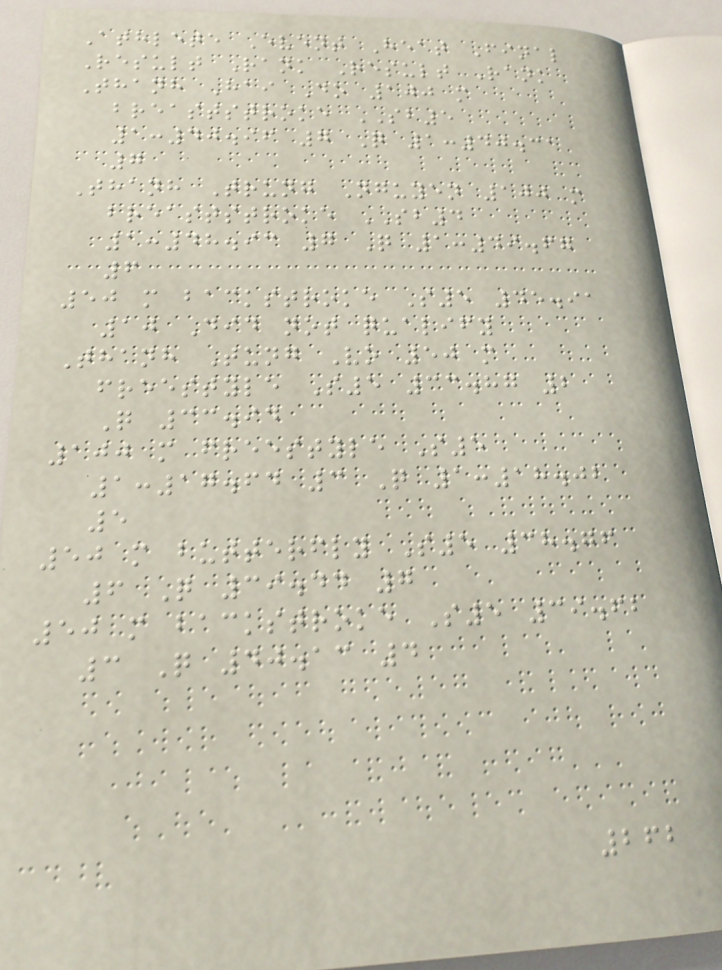Athlete Event Heat Final
Result Rank Result Rank
Thanh Hai Do 100 m
breaststroke SB5
1:40.96 7 Q 1:40.31
7
Thanh Trung Nguyen 100 m
breaststroke SB4
1:48.93 7 Q 1:49.67
6
50 m backstroke S5 45.91
10 Did not qualify
Thanh Tung Vo 50 m
freestyle S5 33.87 2
Q 33.94
100 m freestyle S5
1:17.64 3 Q 1:18.02
5
50 m butterfly S5 38.76
6 Q 39.44 7
50 m backstroke S5 39.62
3 Q 40.13 4
262
